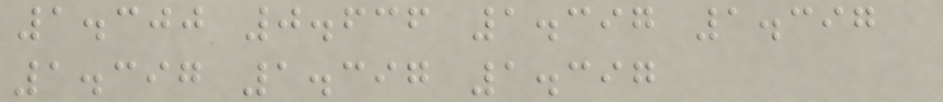1.300 0.636 1.397 1.397
1.397 1.397 1.397
